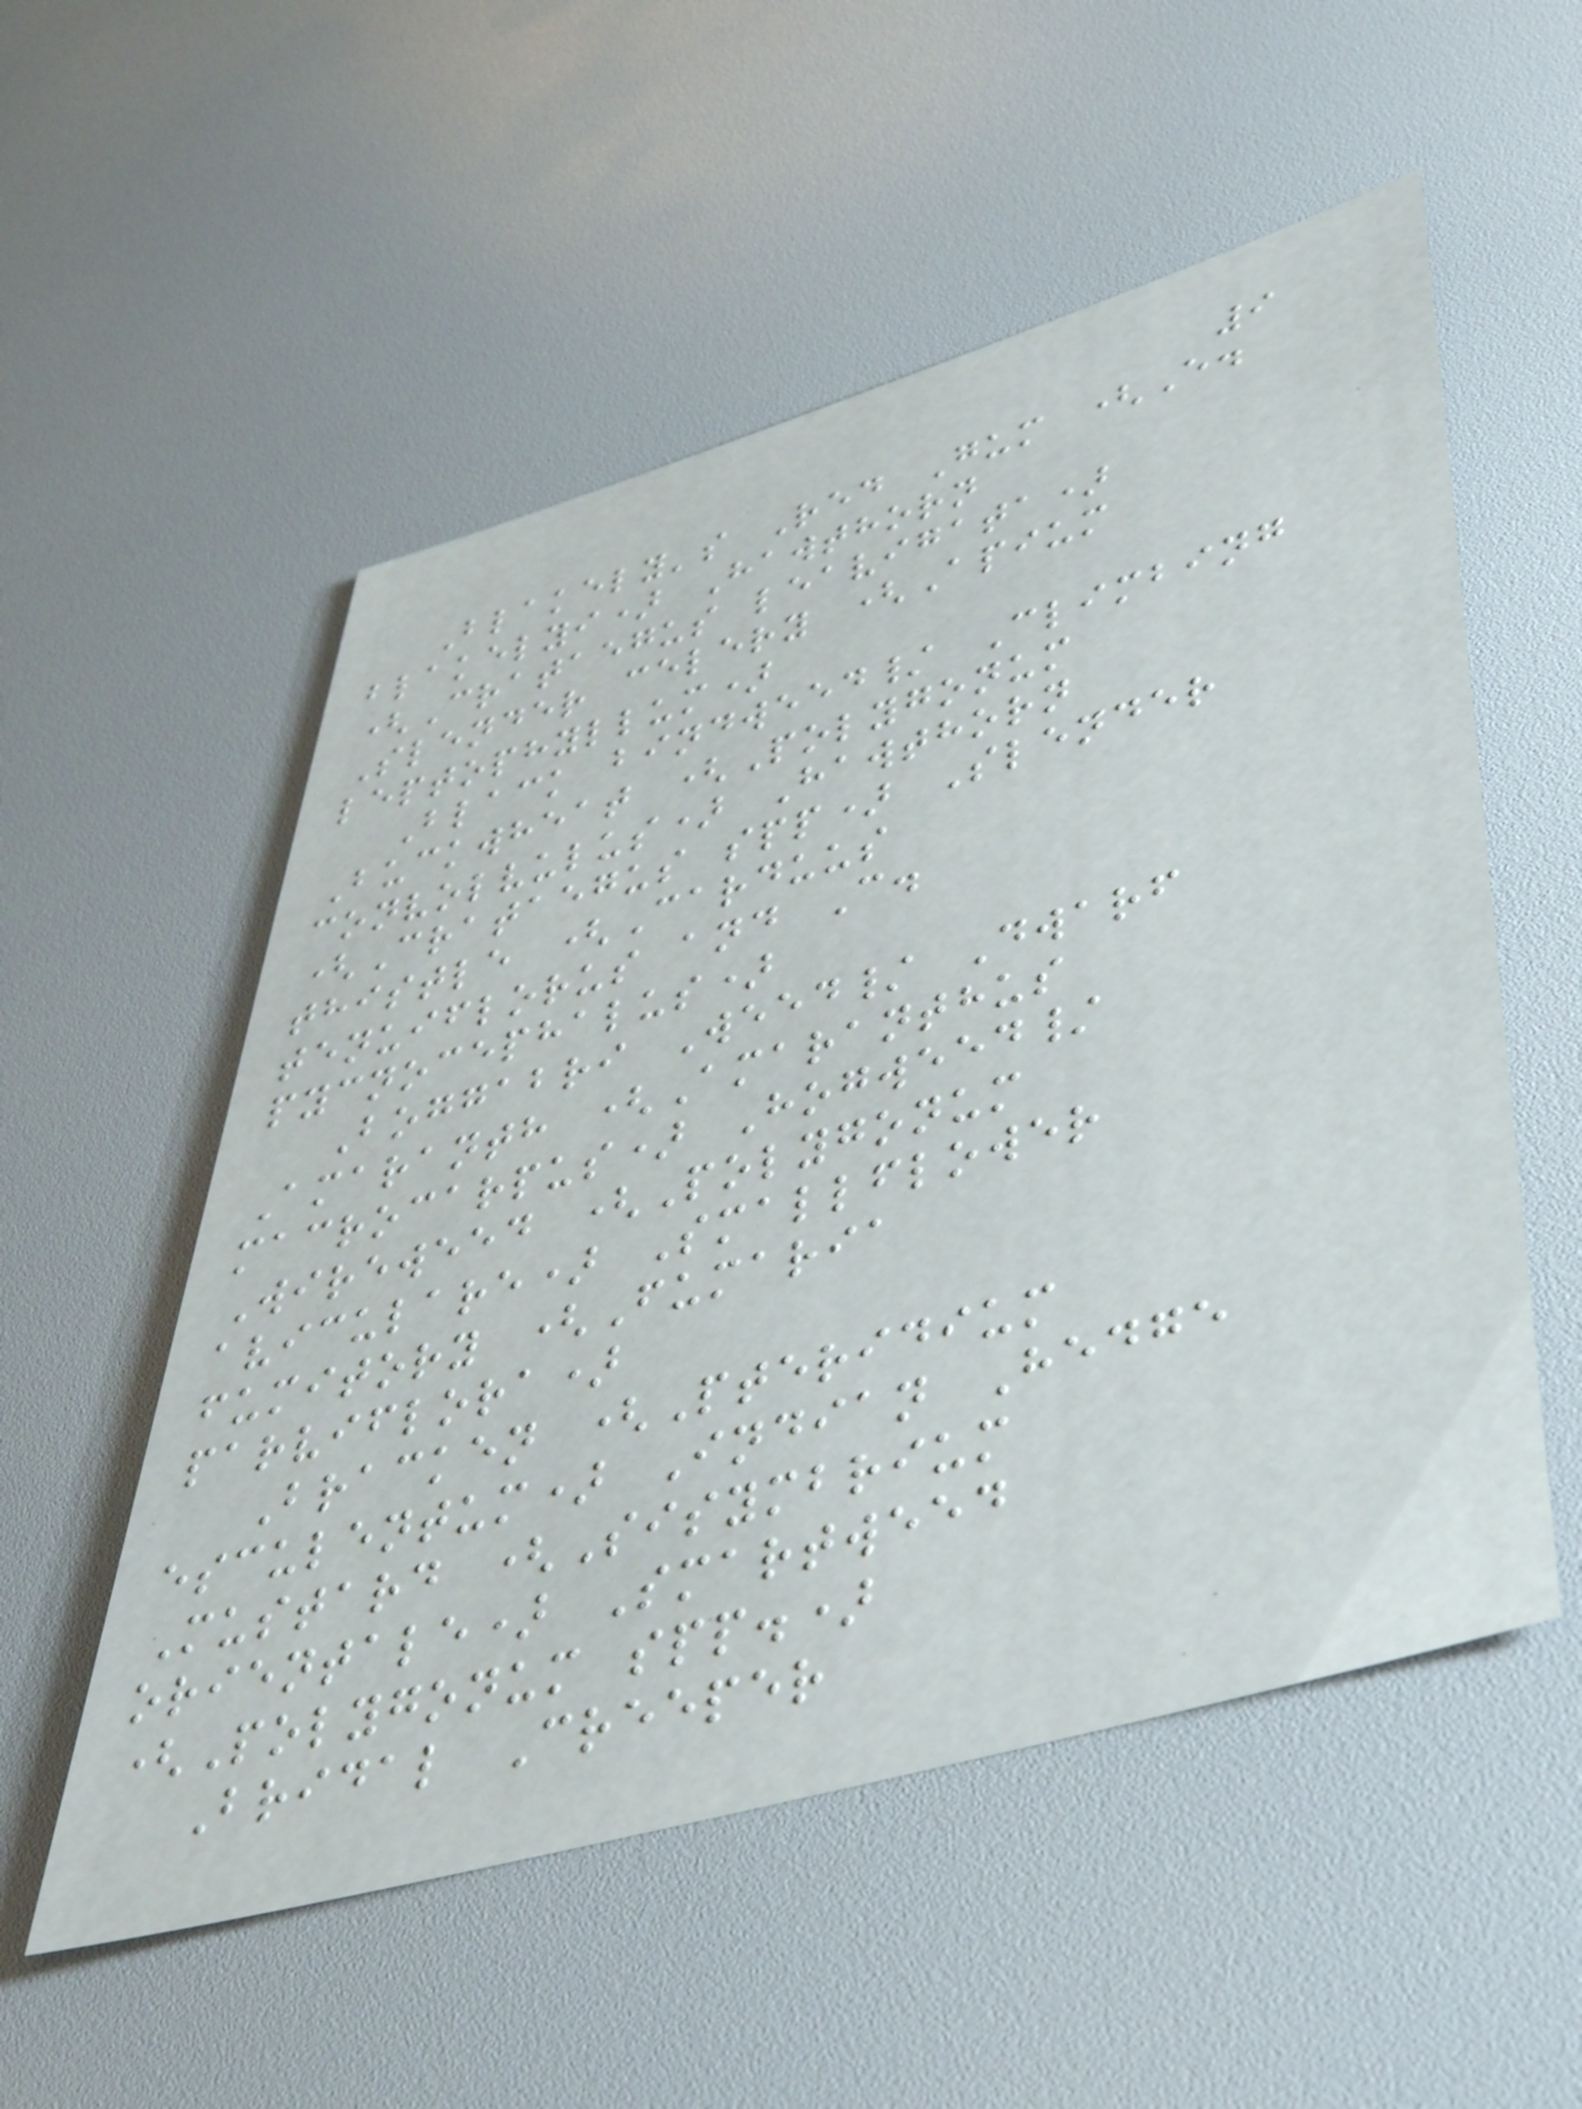9
Blakely's Red Gum (E.
blakelyi) Hawthorn
(Crataegus leavigata)
Slender celery (Apium
leptophyllum)
Black bindweed/ Climbing
Buckwheat (Polygonum
convolvulus) Hawthorn
(Crataegus spp) Slender
thistle (Carduus
tenuiflorus and C.
pycnocephalus)
Boggabri Weed/ Dwarf
Amaranth (Amaranthus
macrocarpus) Hogweed/
Wireweed (Polygonum
aviculare) Smallflower
fumitory (Fumaria
parviflora)
Bracken (Pteridium
esculentum) Indian Hedge
Mustard (Sisymbrium
orientale) Smartweed
(Polygonum spp.)
Bridal Creeper
